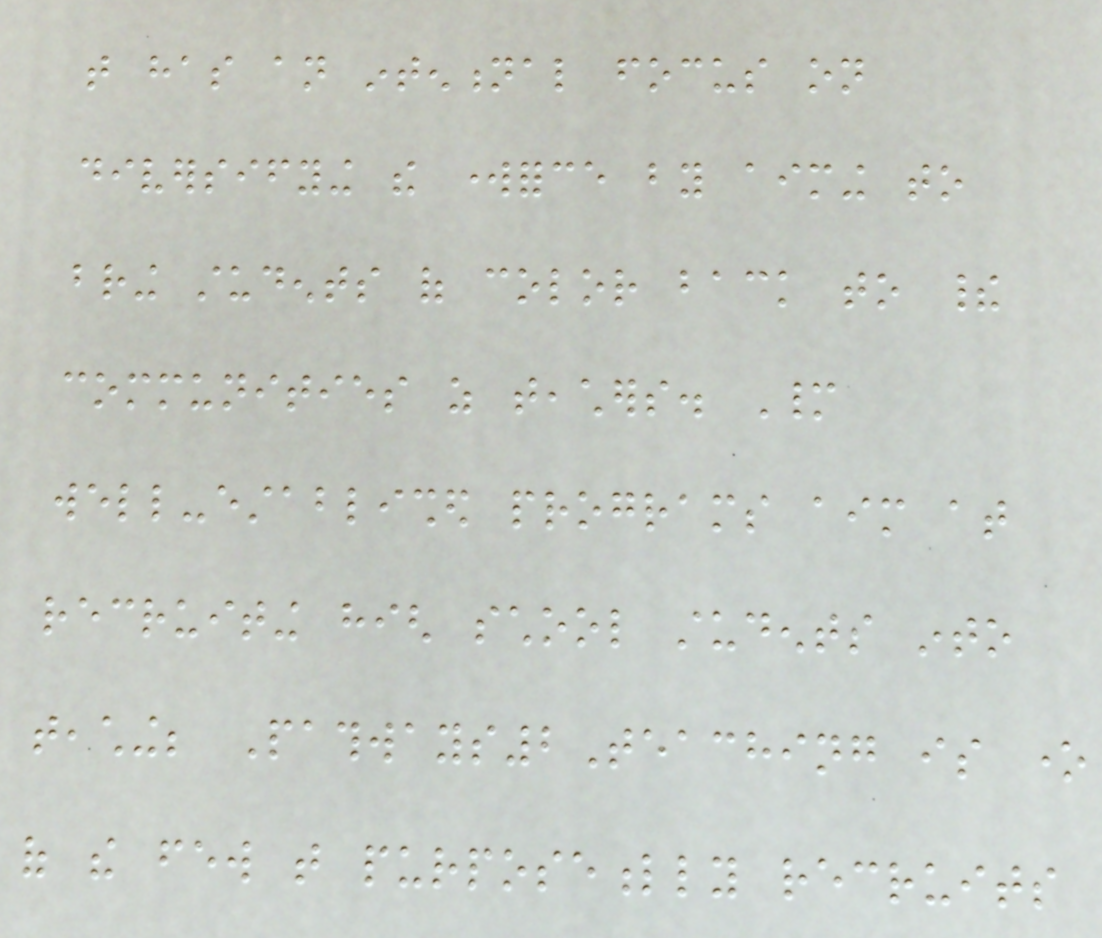that has an intentional focus on
diversifying the workforce by aiming to
bring students of color back to their
communities as teachers. Many
well-established programs aim at
recruiting high school students into
teaching; Pathways2Teaching is one
of the few that purposefully recruits
